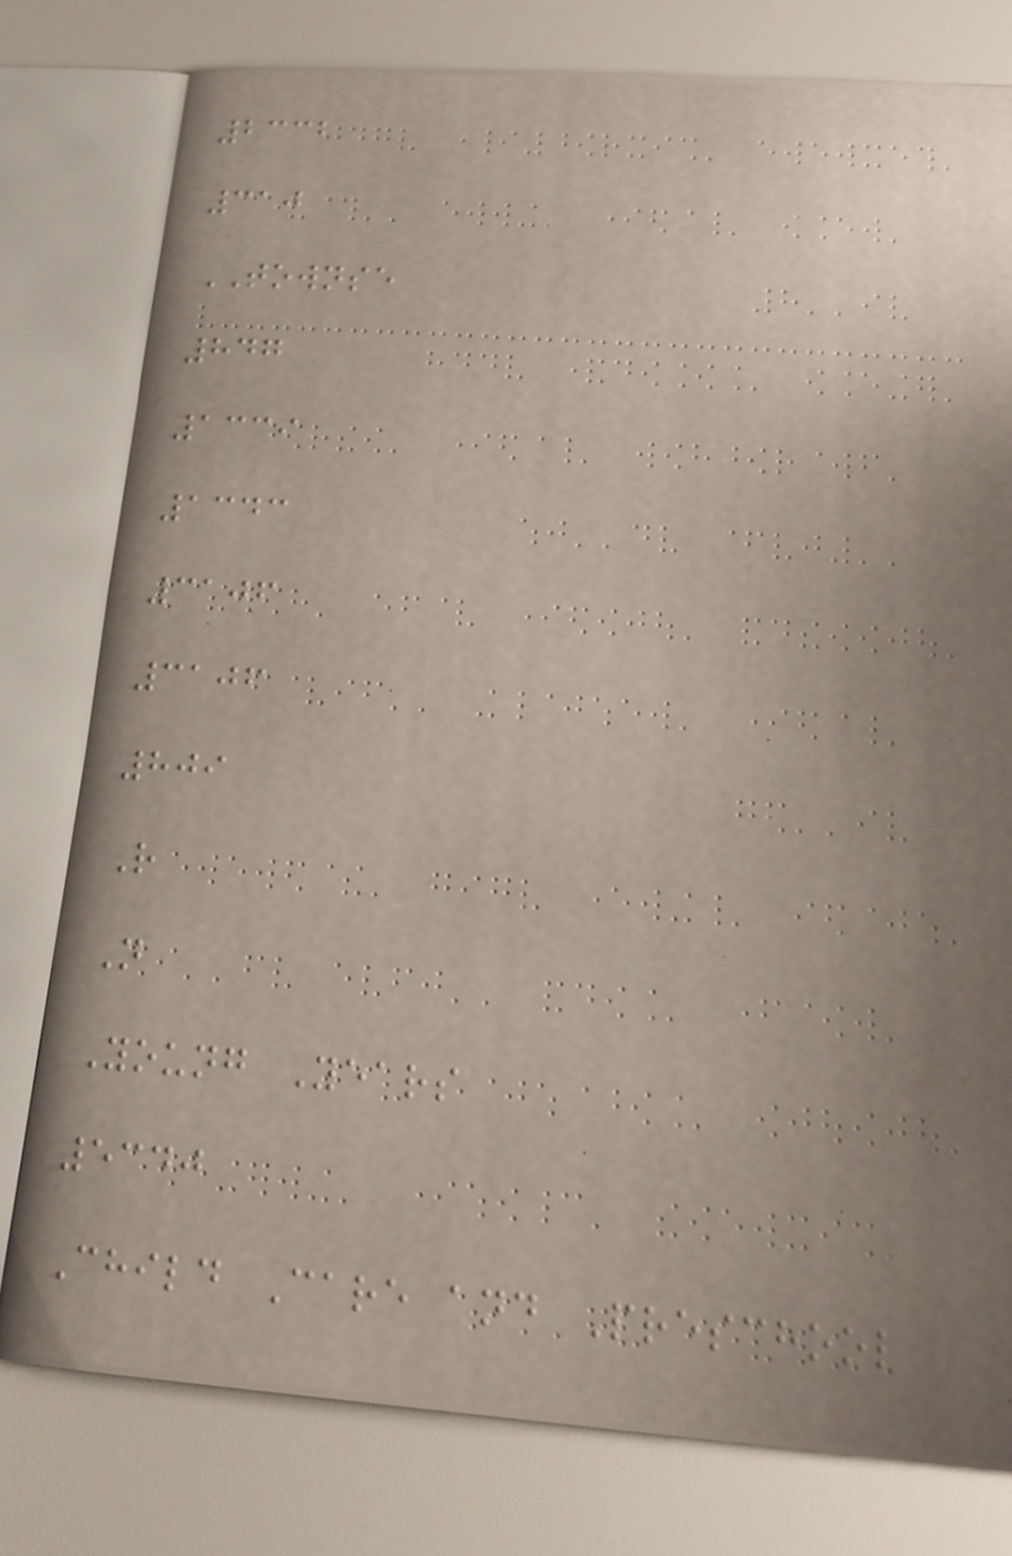2332
310
TOWNSE
847
1339
1343
3106
3106
809
R
N
Young Years
5340
Child Care and Preschool
